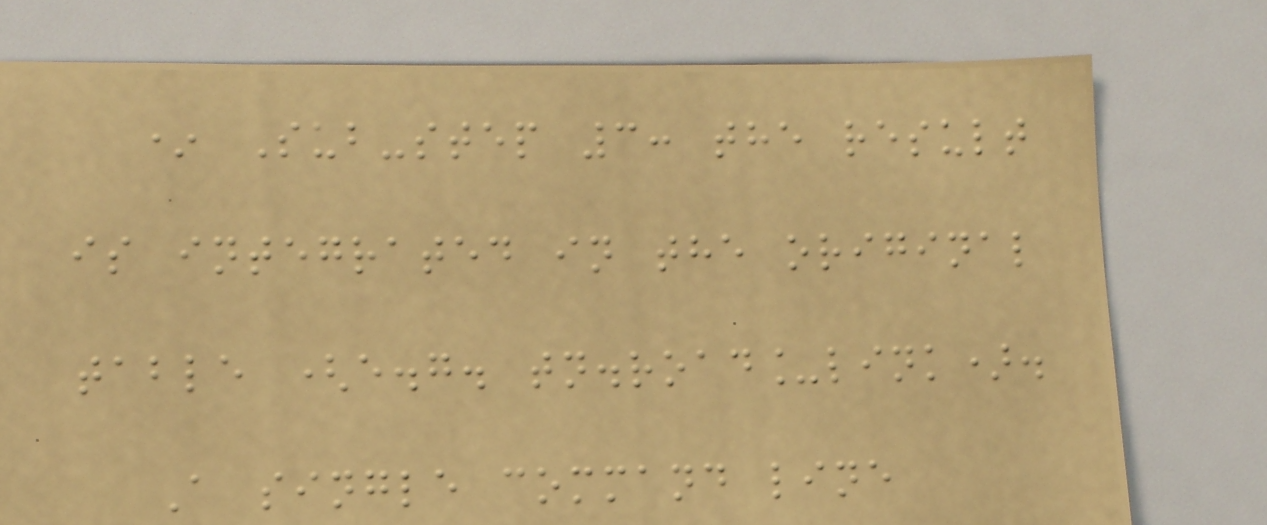* Sub-step 3: the result
is integrated in the original
table (e.g. tn.road_link).
A single command line
